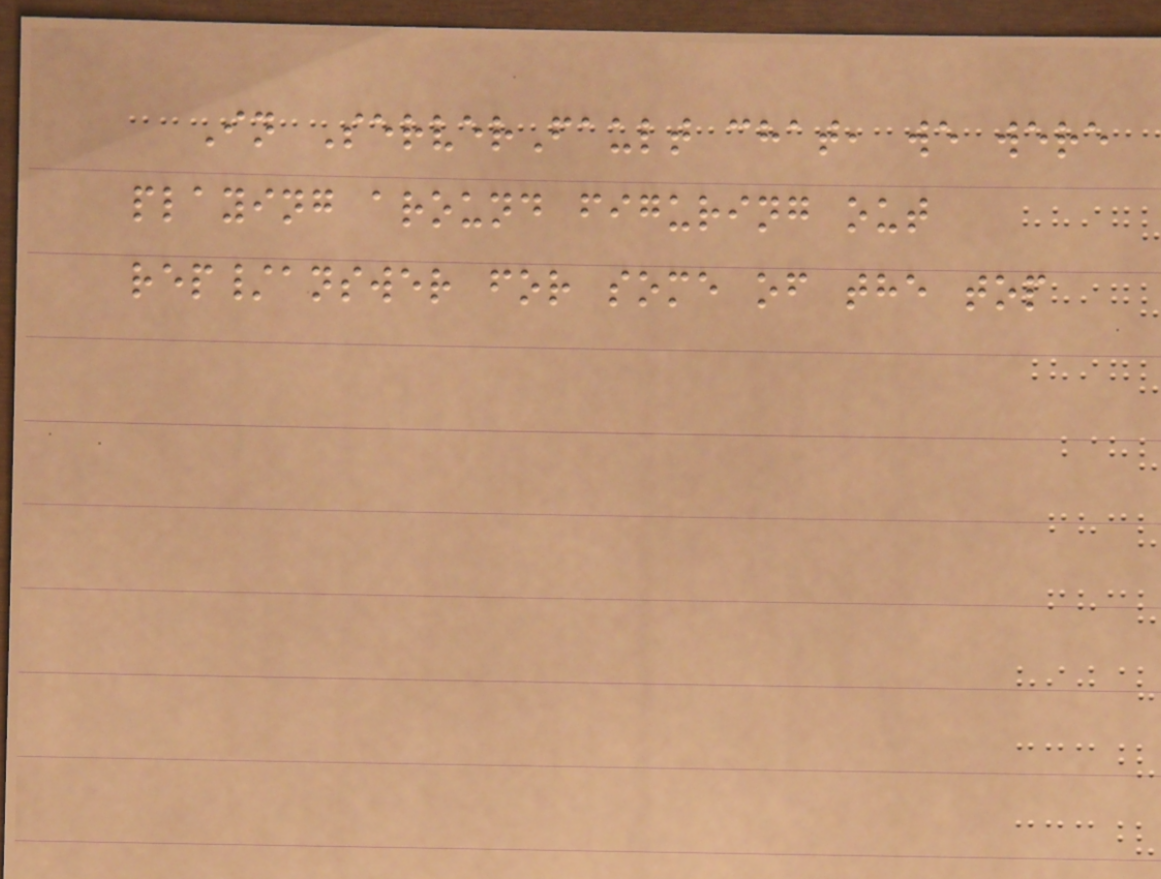In ServerFault chat, we were
playing around figuring out
rep/answer for some of the top
